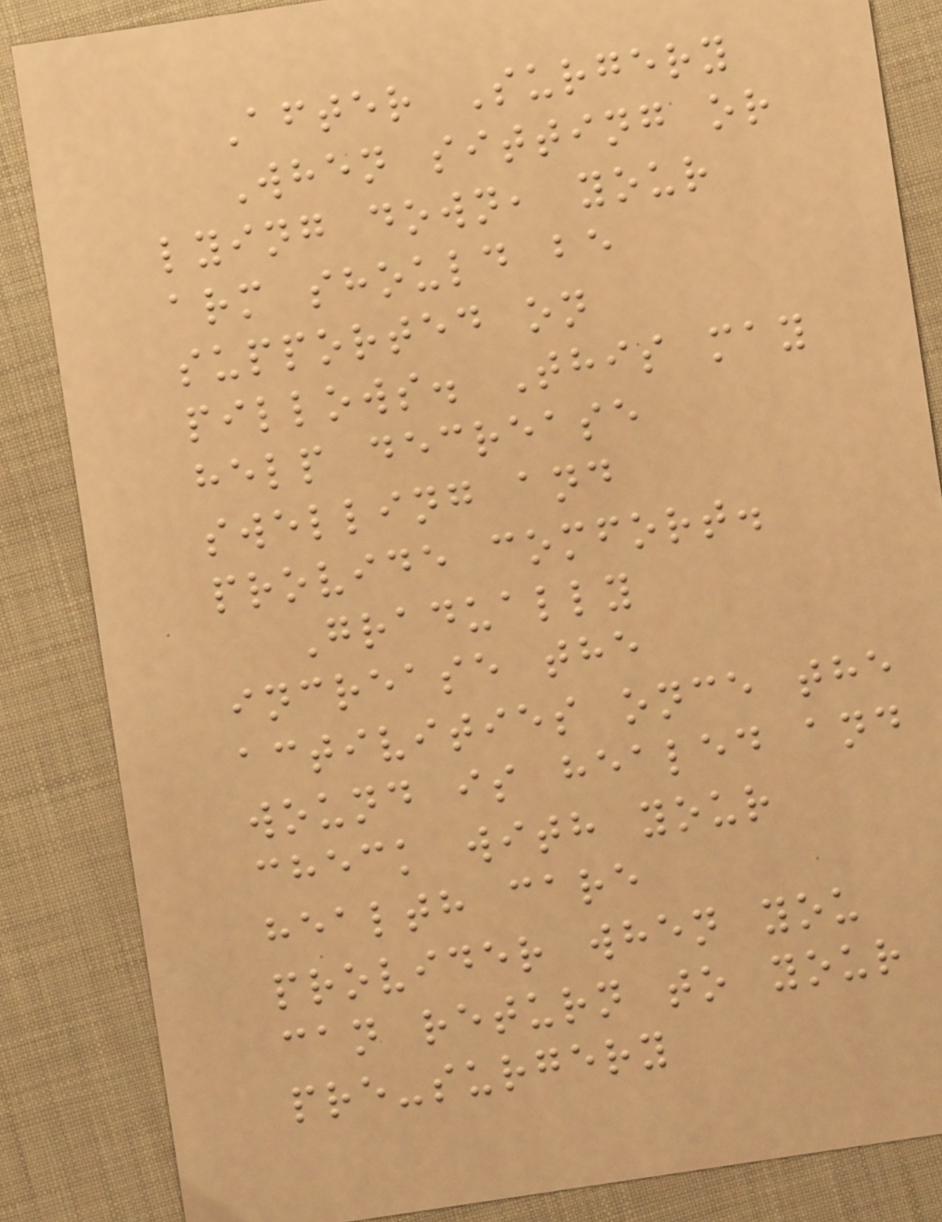After Surgery
When sitting or
lying down, your
arm should be
supported on
pillows. This may
help decrease
swelling and
provide comfort.
Gradually
increase the
activities once the
wound is healed and
check with your
health care
provider when you
can return to your
pre-surgery
